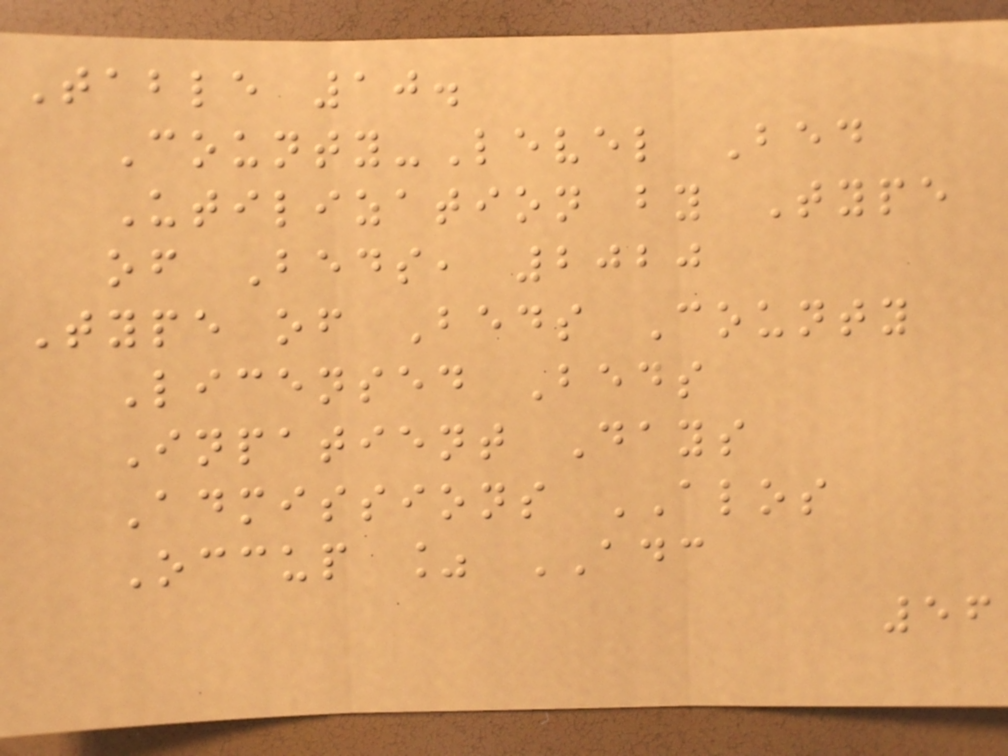Table 10.
County-Level Bed
Utilization by Type
of Beds, 2020
Type of Beds County
Licensed Beds
Inpatient Days
Admissions ALOS
Occup % ADC
56
